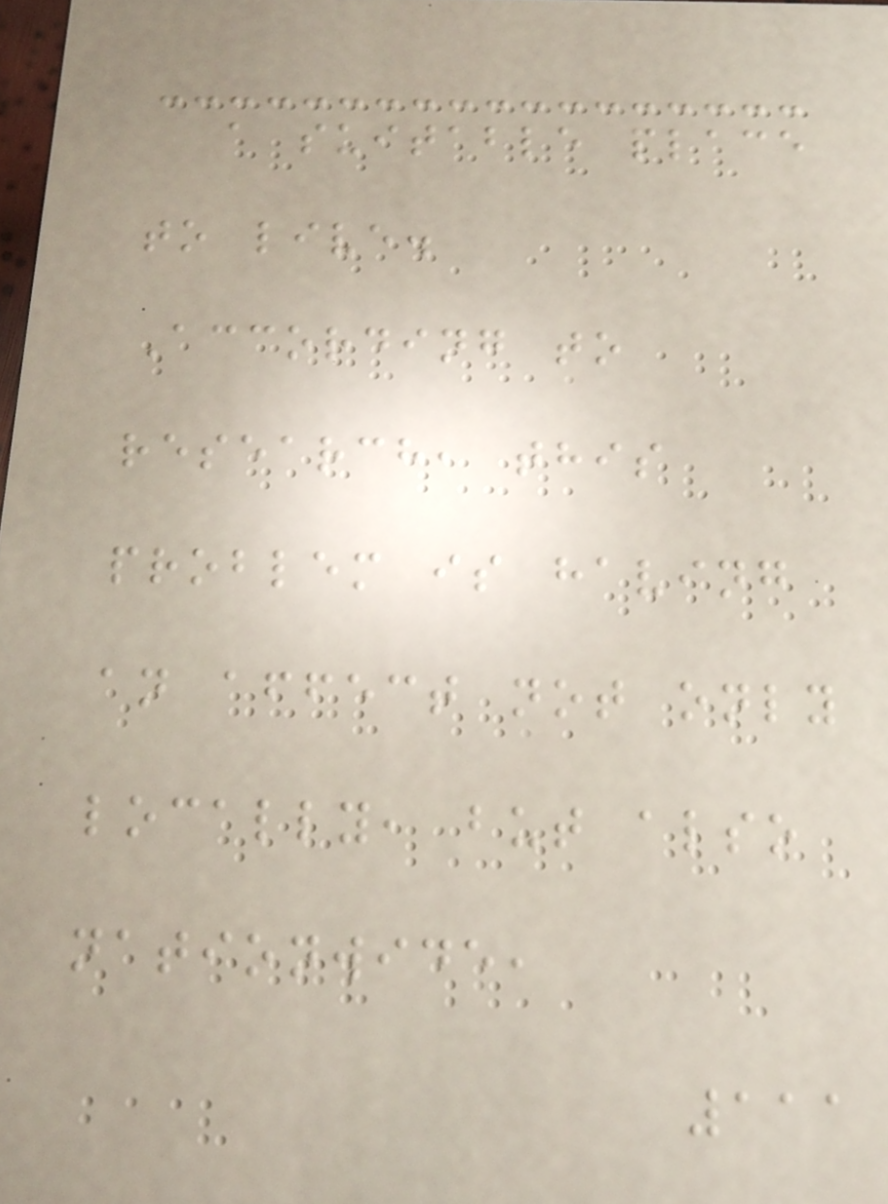a suitable place
to live.
According to
research, this
problem is having
an affect not only
locally, but also
nationwide,
111
